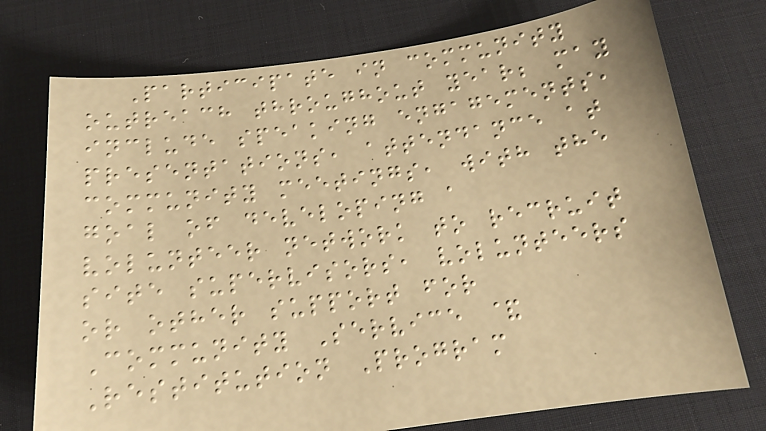Participate in community
outreach throughout year; may
include speaking engagements,
presentations, attendance at
community meetings, with the
goal of developing a
volunteer network to recruit
site supervisors, volunteers
or other support for
Community Service &
Restitution Program
